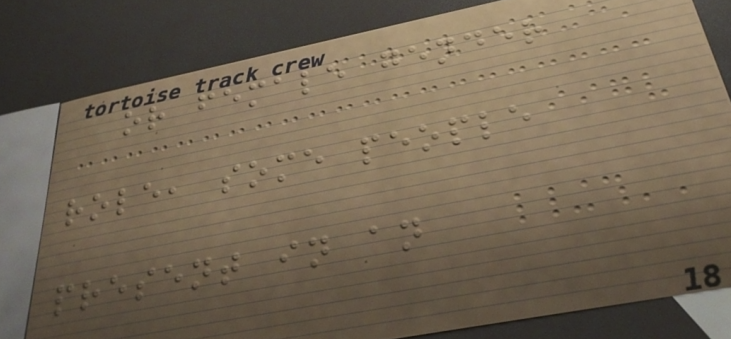or female gender
role, some people
present in an
